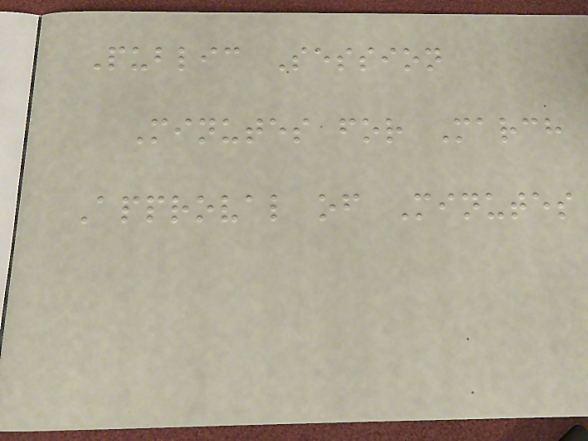Public Session
Minutes for March
Approval of Minutes
